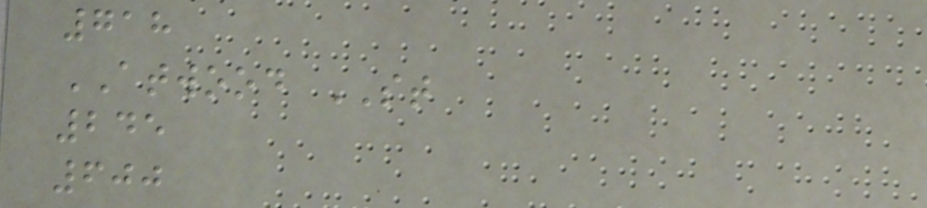718
ATWOOD ST
245
600
